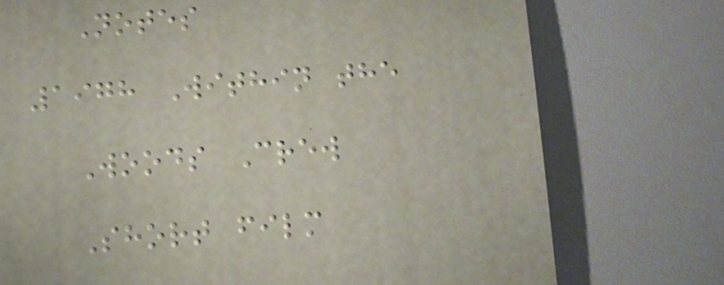Notes
1978 Within the
Woods Crew
Short film
